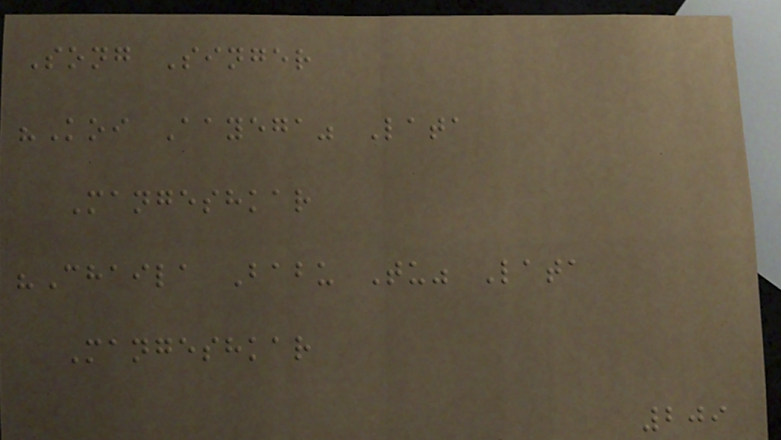Song Singer
"Koi Aayega" Lata
Mangeshkar
"Chaila Babu Tu" Lata
Mangeshkar
209
